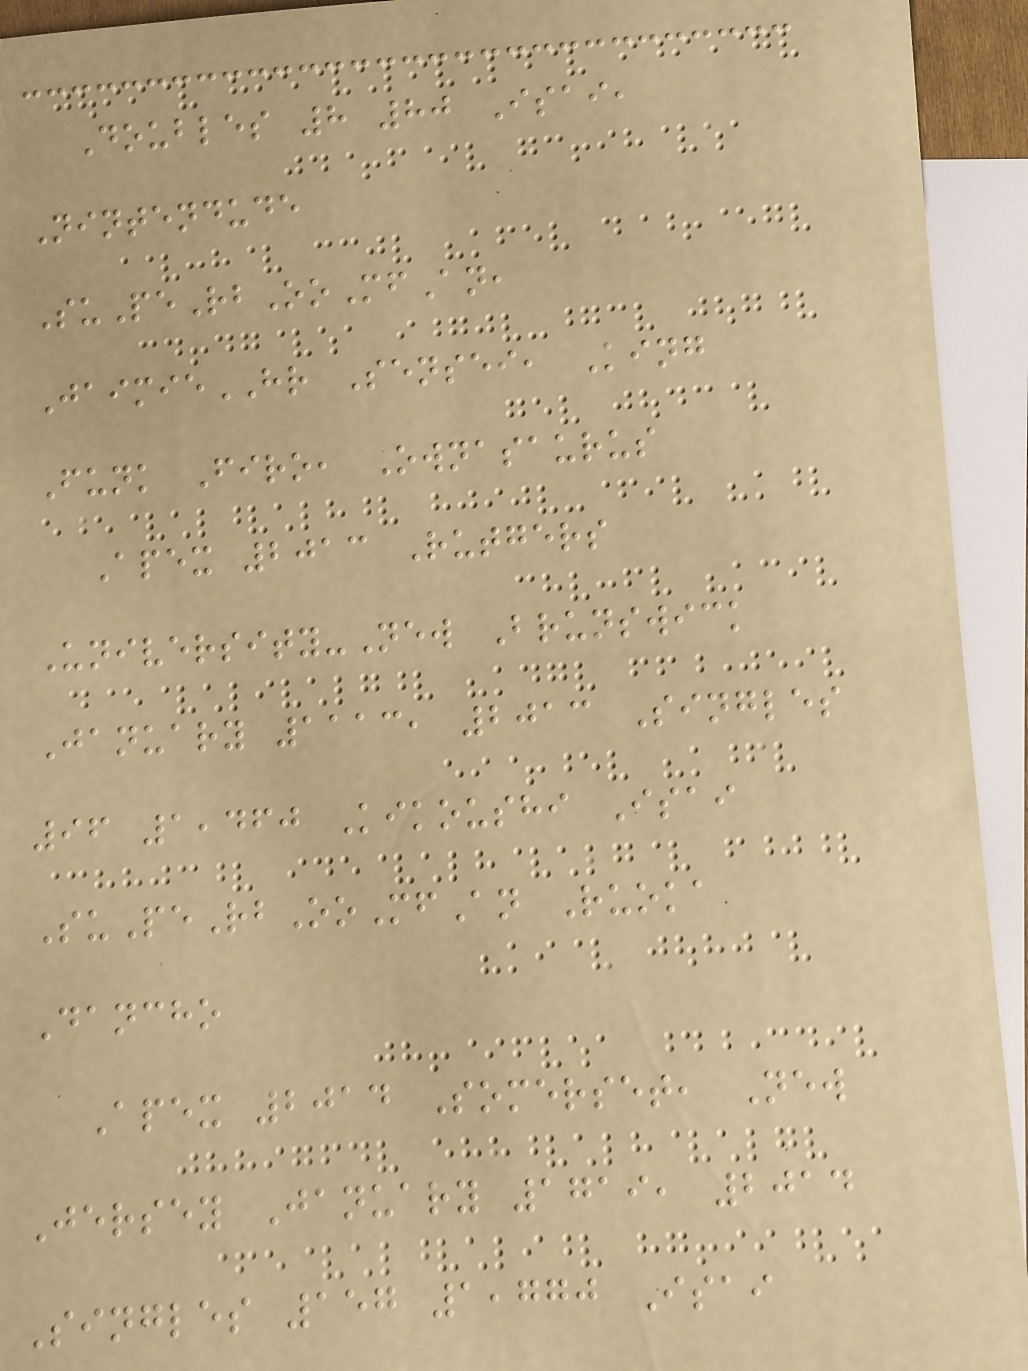Doubles 8 80 Isai,
Nintendude
SuPeRbOoMfAn,
JaimieHR Sensei, King
Funk Firo, Ownasaurus
Apex 2013 Rutgers
University-New Brunswick
January 1113, 2013 Singles
96 1,460 Kikoushi Isai
SuPeRbOoMfAn Ruoka
Dancho
Apex 2014 Somerset, New
Jersey January 1719, 2014
Singles 157 1,770 Isai
